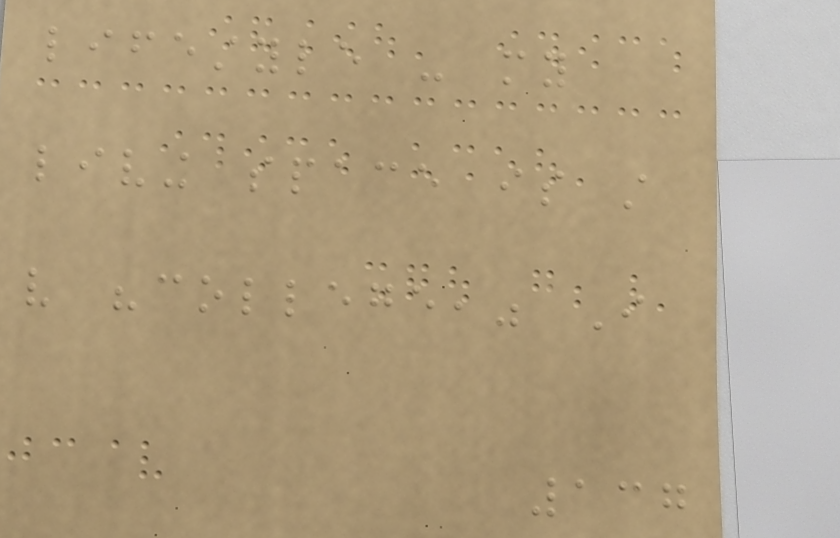lifestyle - my
living space is still
very "college," I
137
